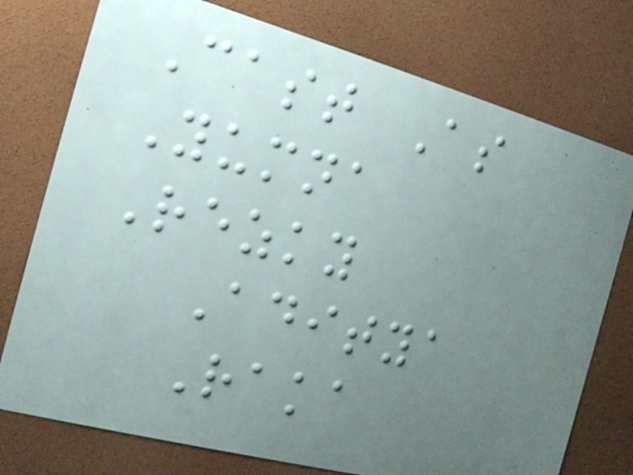Cast As
Yumna
Rezky
Aditya
Raka
